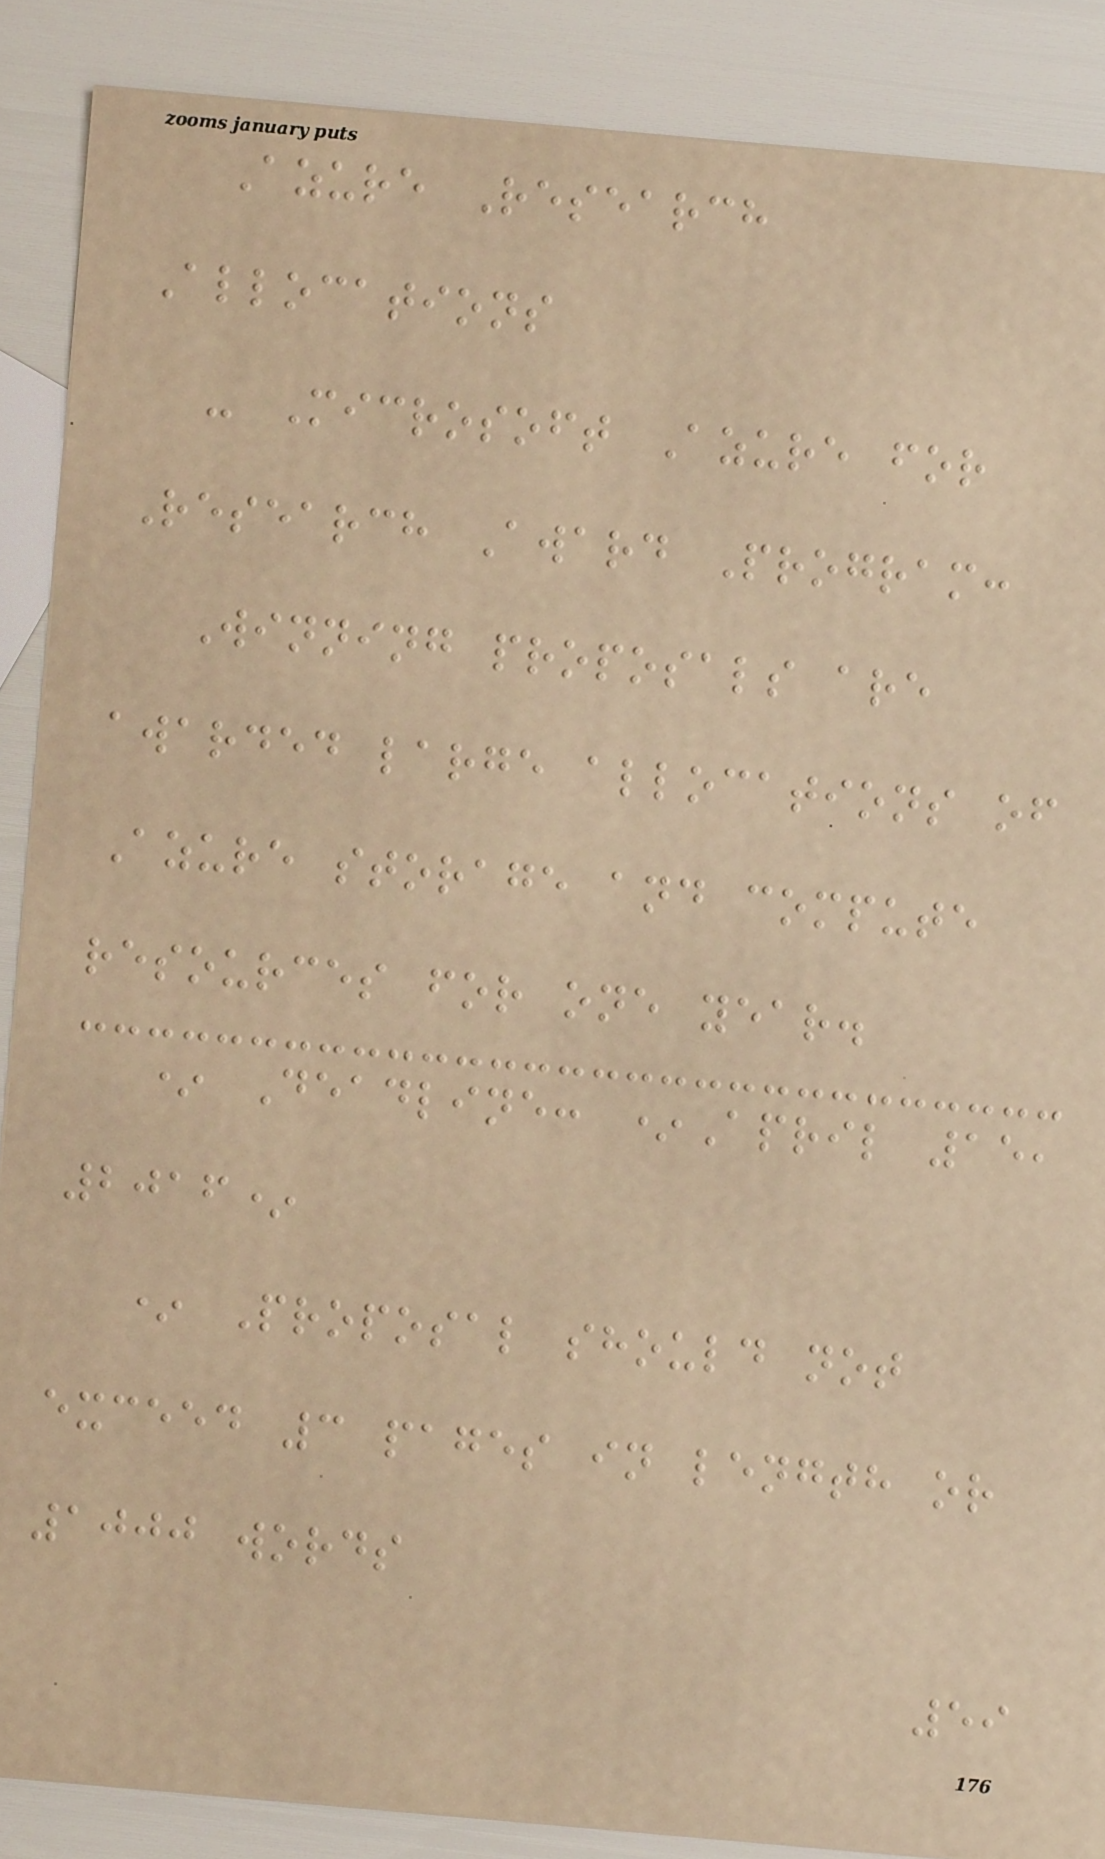Azure Research
Allocations
- Microsoft Azure for
Research Award Program:
Winning proposals are
awarded large allocations of
Azure storage and compute
resources for one year.
* Deadline: *April 15,
2016*
* Proposal should not
exceed 3 pages in length or
1000 words
59
